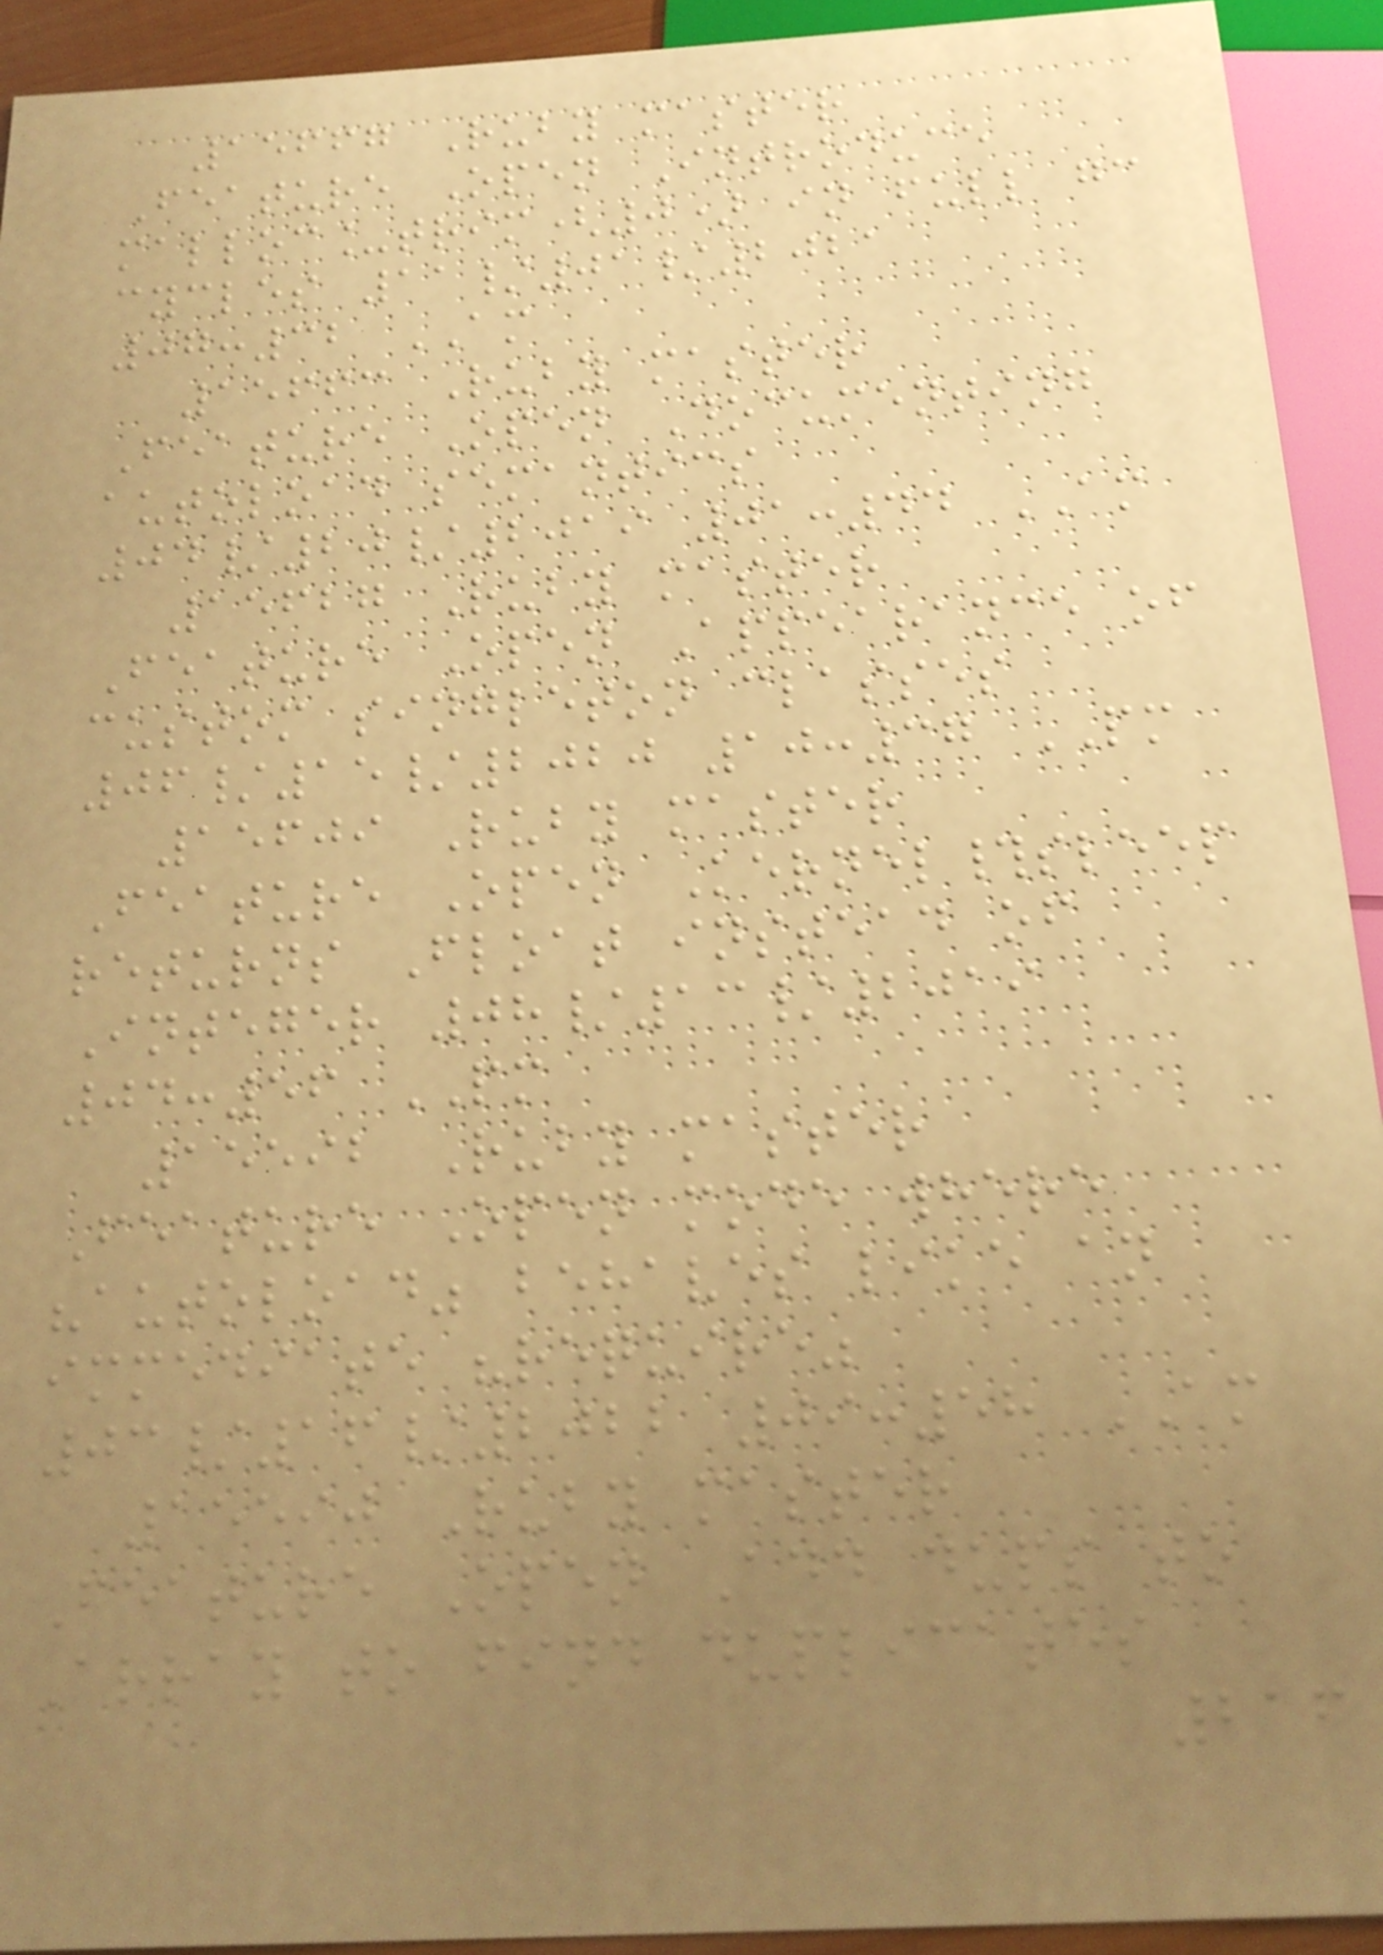15667 Ruby master
Feature Open Introduce
malloc_trim(0) in full gc
cycles 11/01/2021
07:32 AM
15663 Ruby master
Feature Open Documenting
autoload semantics
04/20/2019 01:44 AM
15627 Ruby master
Feature Open Appearance of
custom singleton classes
06/15/2020 10:37 PM
15609 Ruby master
Feature Open Kernel#sleep
returns Float instead of
Integer 08/13/2019
04:56 PM
15592 Ruby master
Feature Open mode where
"autoload" behaves like an
immediate "require"
03/16/2022 09:58 AM
15590 Ruby master
Feature Open Add dups to
Array to find duplicates
216
